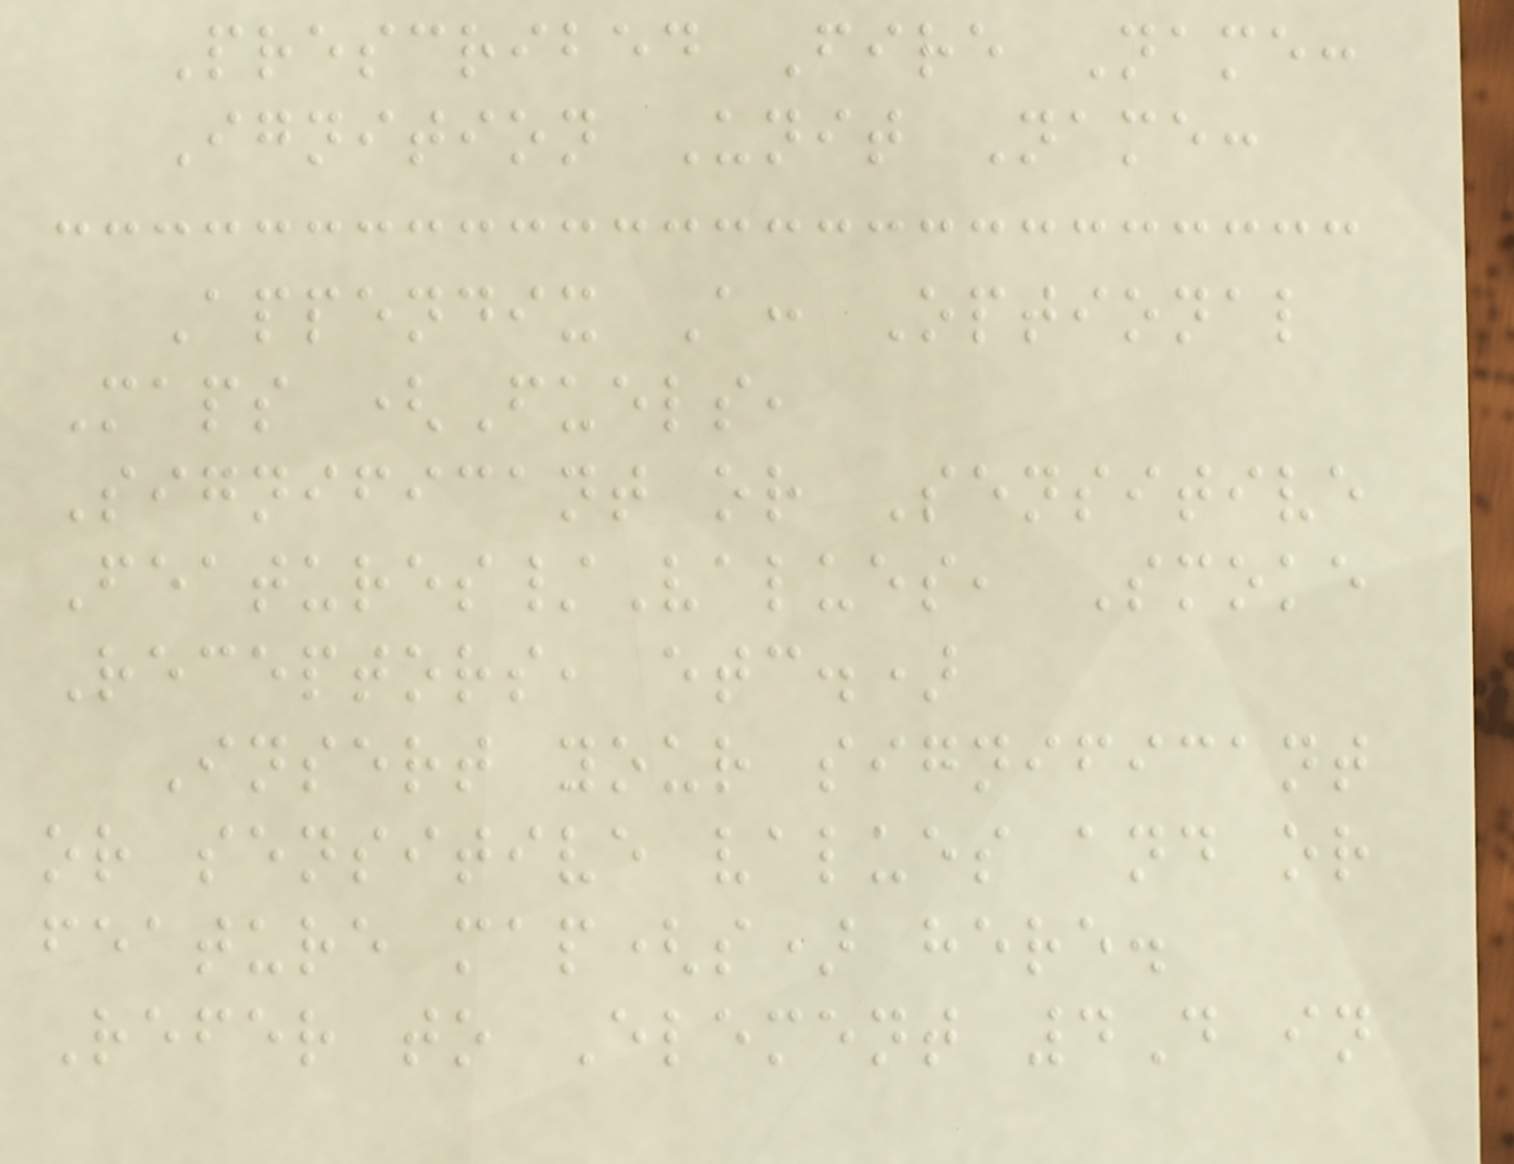Prescribed Fire Name:
Ignition Unit Name:
Appendix A: Optional
Maps (Fuels,
Significant or Sensitive
Features/Values, Smoke
Receptors, etc.)
Insert your significant
or sensitive values and or
feature map(s) here.
Refer to Element 4D in
